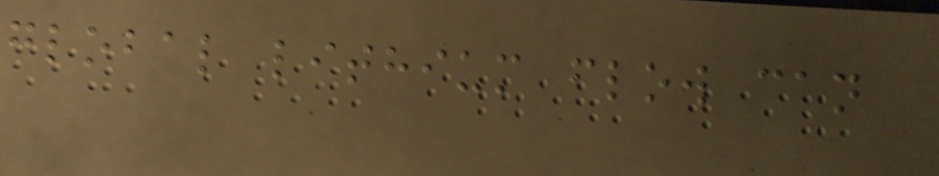global lithium flow can
